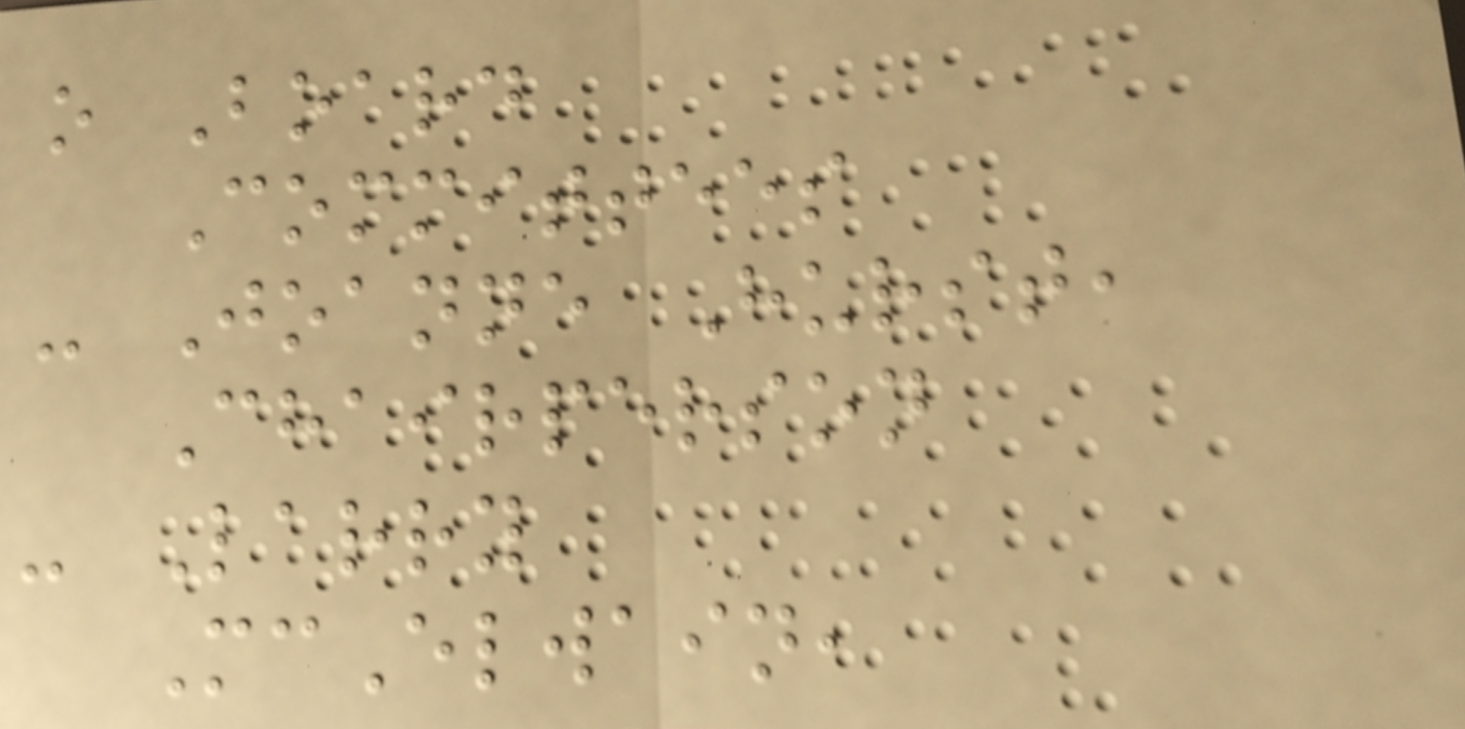o Board
Committees
- Joanne Hurst,
Chairperson
- Larry
McElwain,
